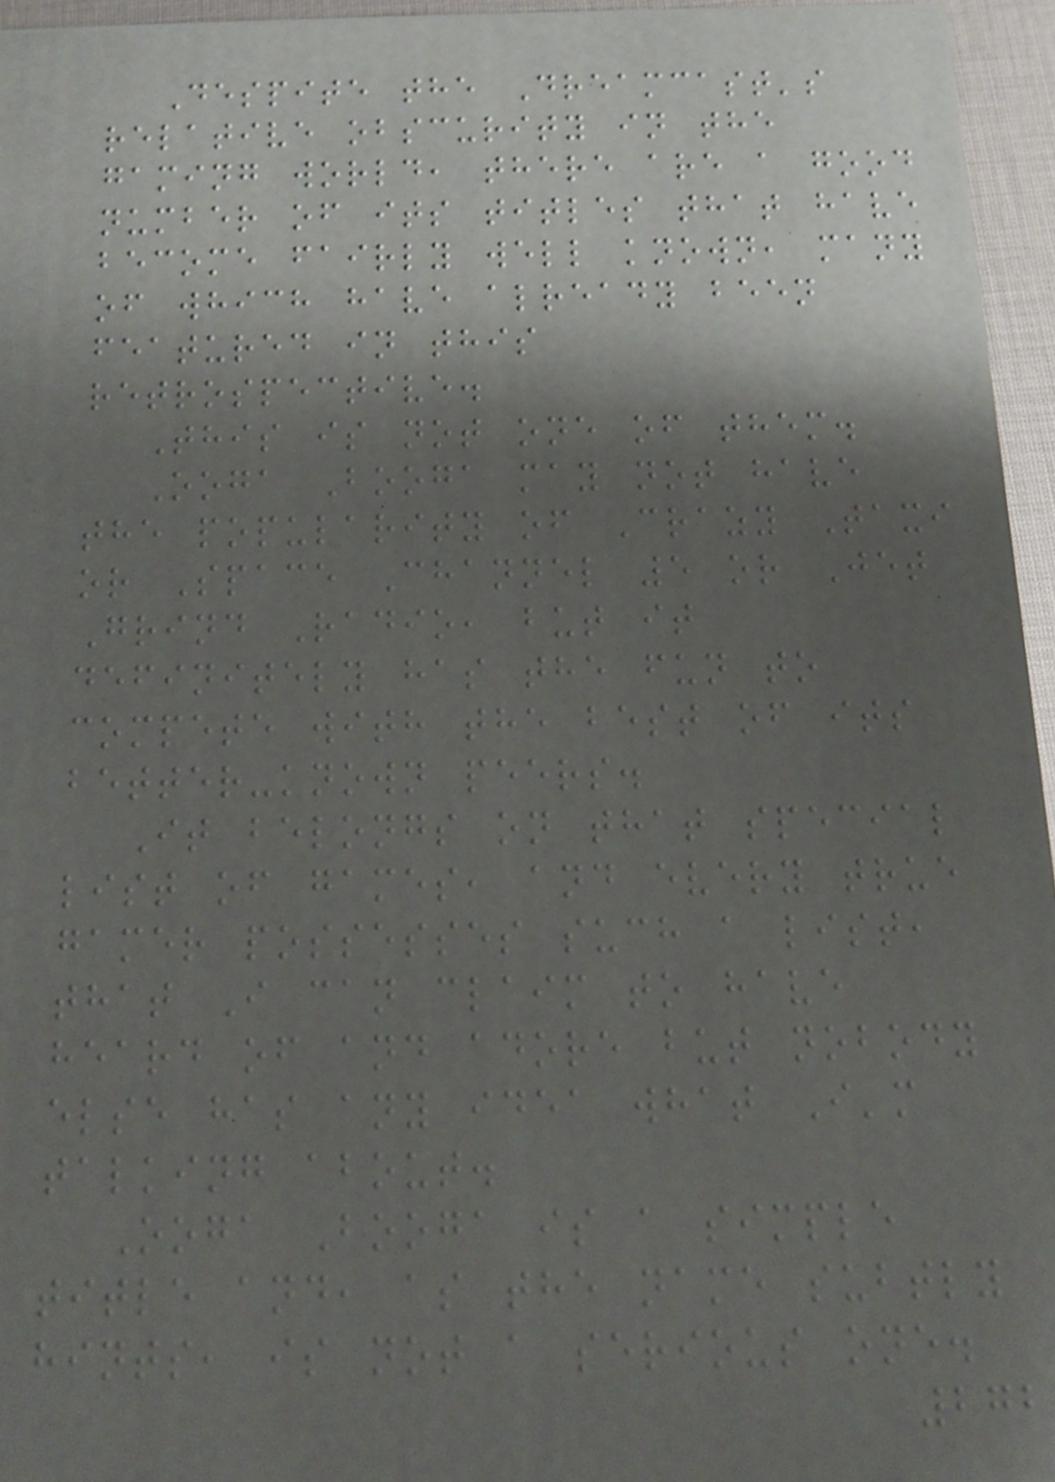Despite the Dreamcast's
relative obscurity in the
gaming world, there are a good
number of its titles that have
become fairly well known, many
of which have already been
featured in this
retrospective.
This is not one of them.
Ooga Booga may not have
the popularity of Crazy Taxi
or Space Channel 5 or Jet
Grind Radio, but it
definitely has the fun to
compete with the best of its
better-known peers.
It belongs on that special
list of games, and every true
gamer possesses such a list,
that I can claim to have
heard of and adore but nobody
else has any idea what I'm
talking about.
Ooga Booga is a simple
title and, as the name subtly
hints, is not a serious one.
272
